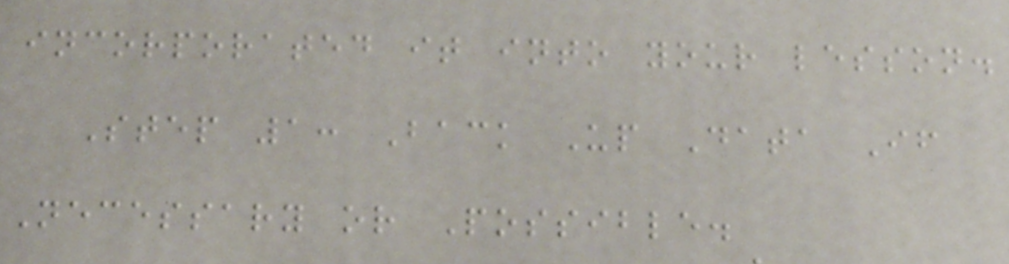incorporated it into your lesson.
Step 1: Back Up Data If
Necessary or Possible.
